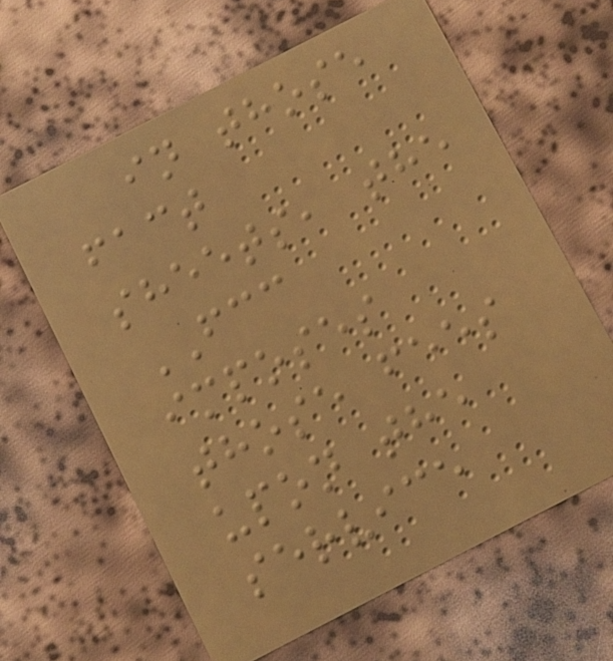in those
fact
sheets, the
FCC
imposes
those fees
upon the
service
